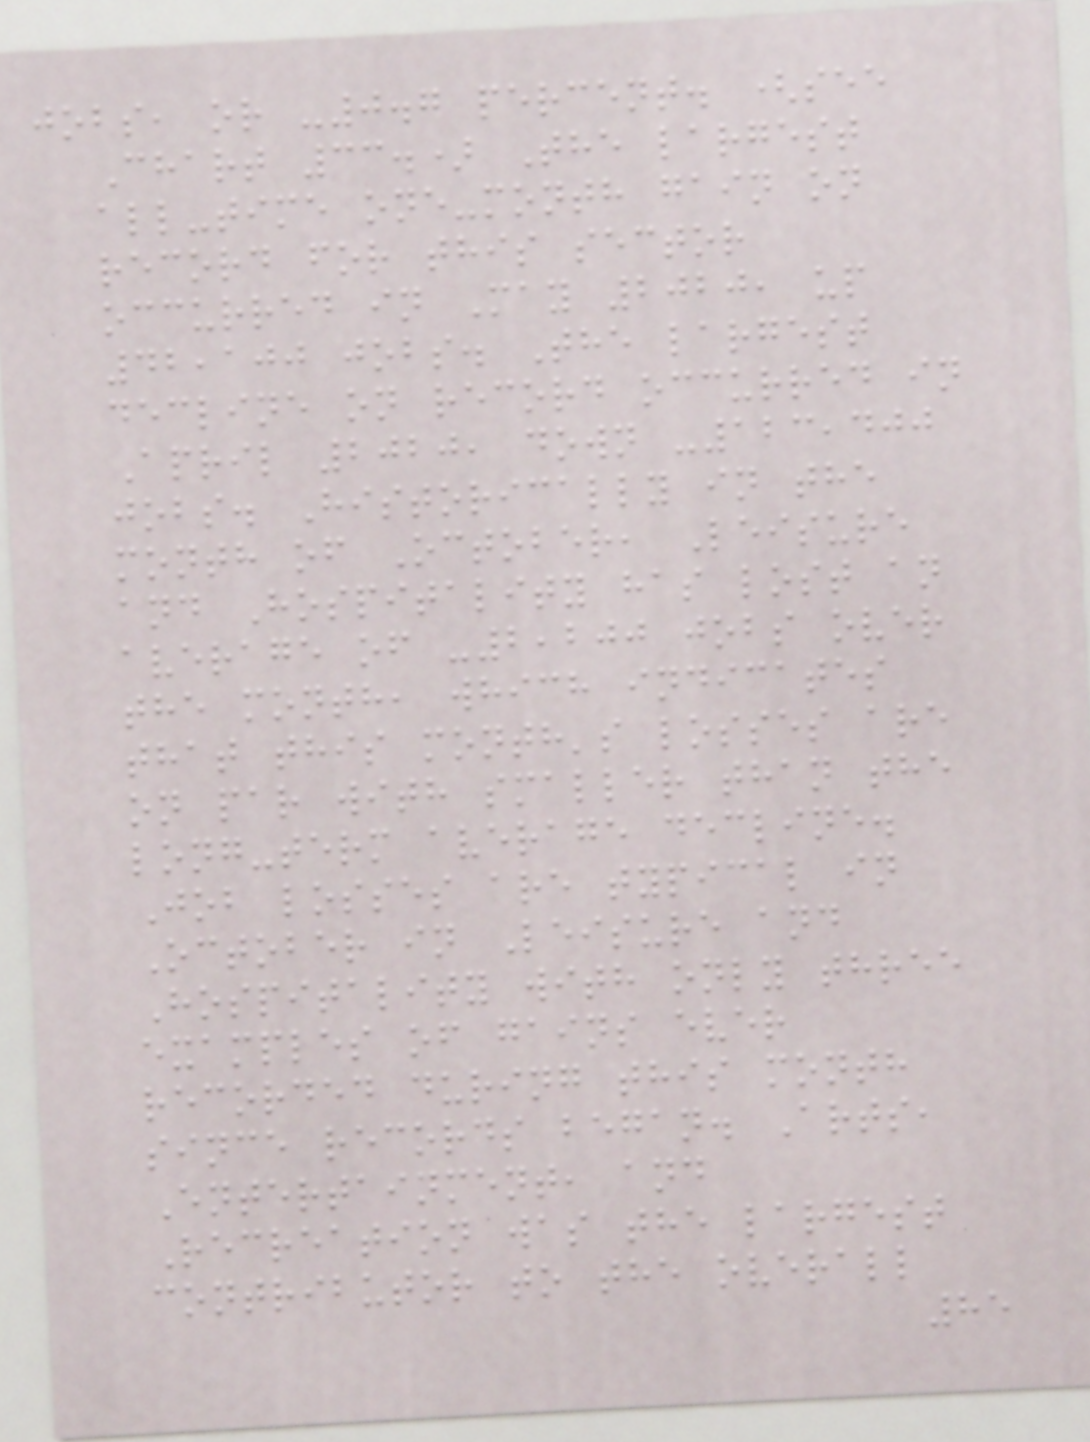jobs, or -0.7 percent. (see
Chart 33.) The largest
all-time one-month gain on
record for this sector
occurred in May 2020, up
42,100 jobs. The largest
decline on record occurred in
April 2020, down -123,400
jobs. Historically in the
month of October, Leisure
and Hospitality has lost an
average of -2,200 jobs over
the month, which indicates
that this month's losses are
on par with smaller than the
long-term average decline.
Job losses are typical in
October in Leisure and
Hospitality with only three
examples of gains ever
recorded during this month
since records began. Arts,
Entertainment, and
Recreation was the largest
contributor to the overall
85
